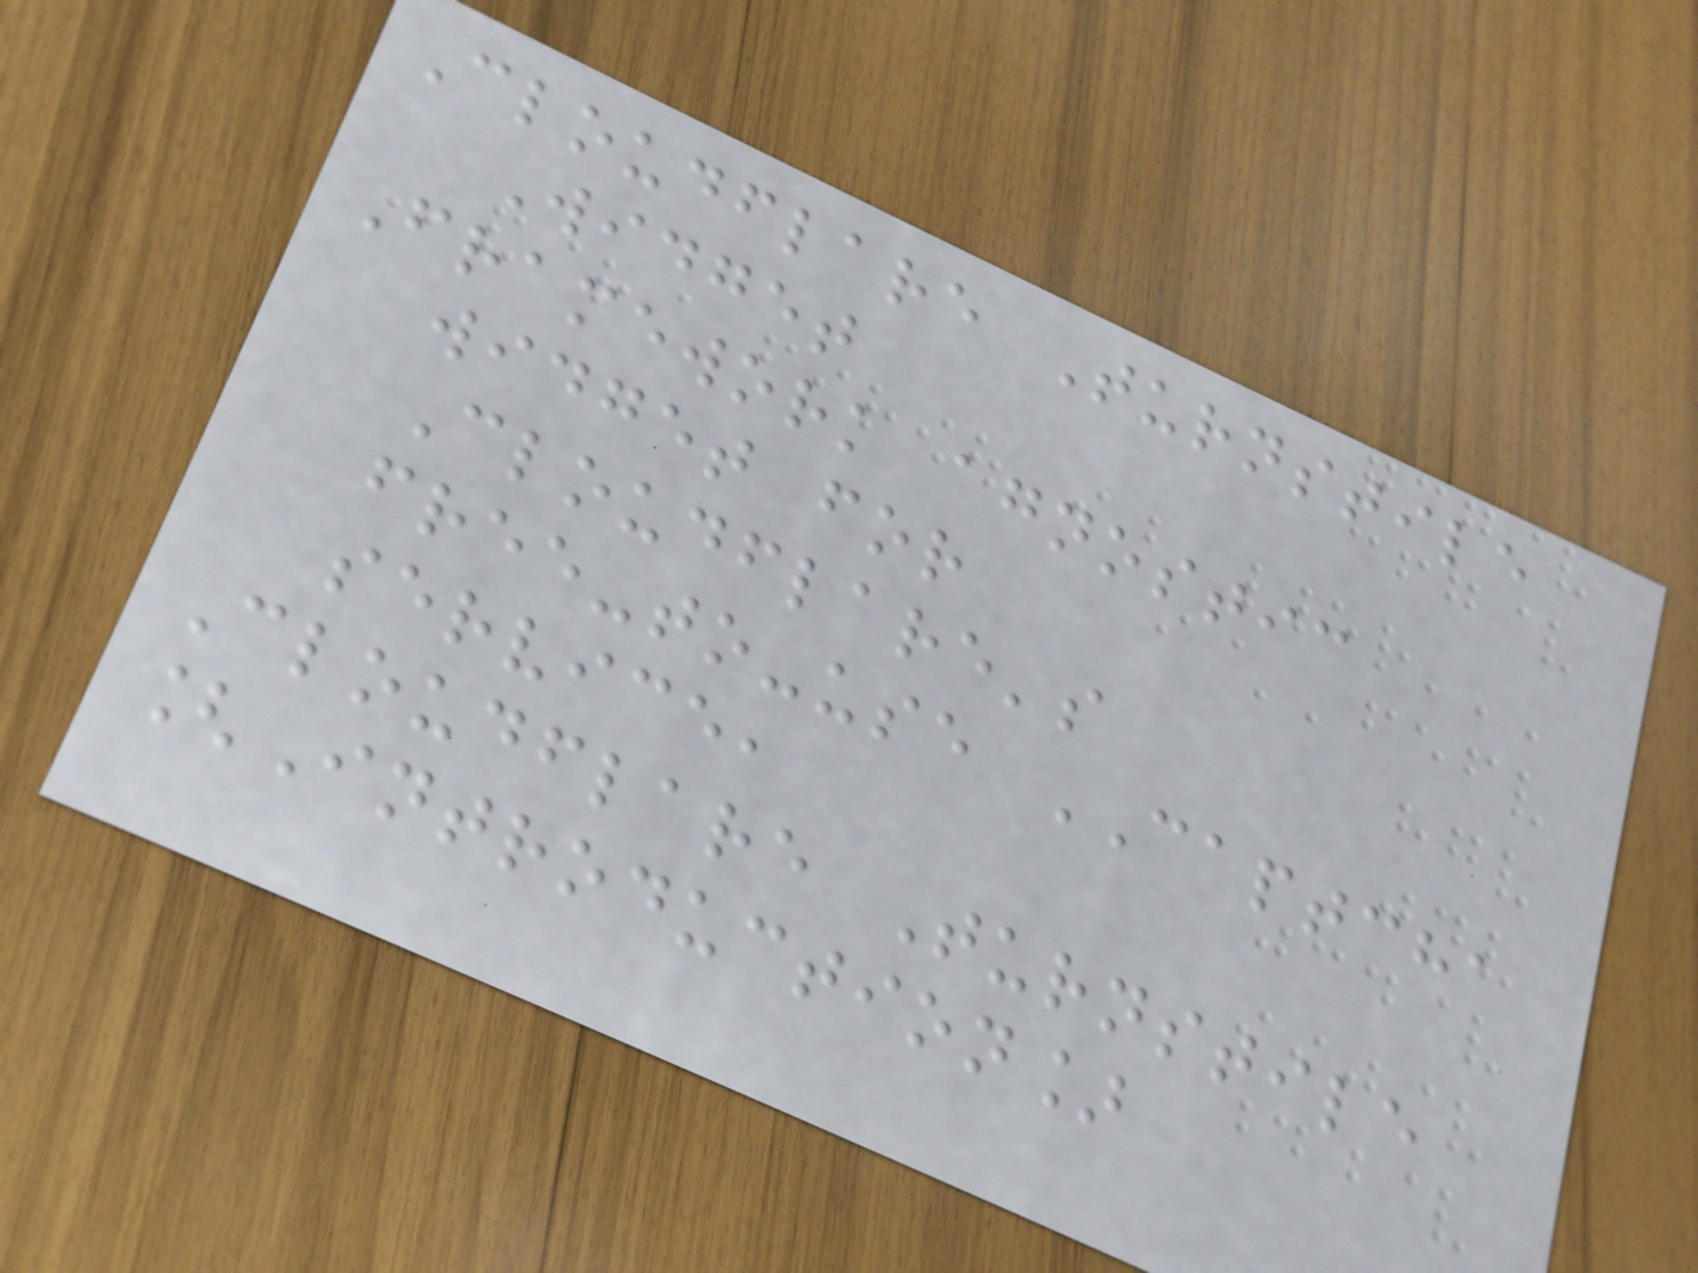Cloudflare Turnstile
Widget
Framework agnostic
widget for
Cloudflare's
free-to-use CAPTCHA
service,
Cloudflare Turnstile
[Introduction]
